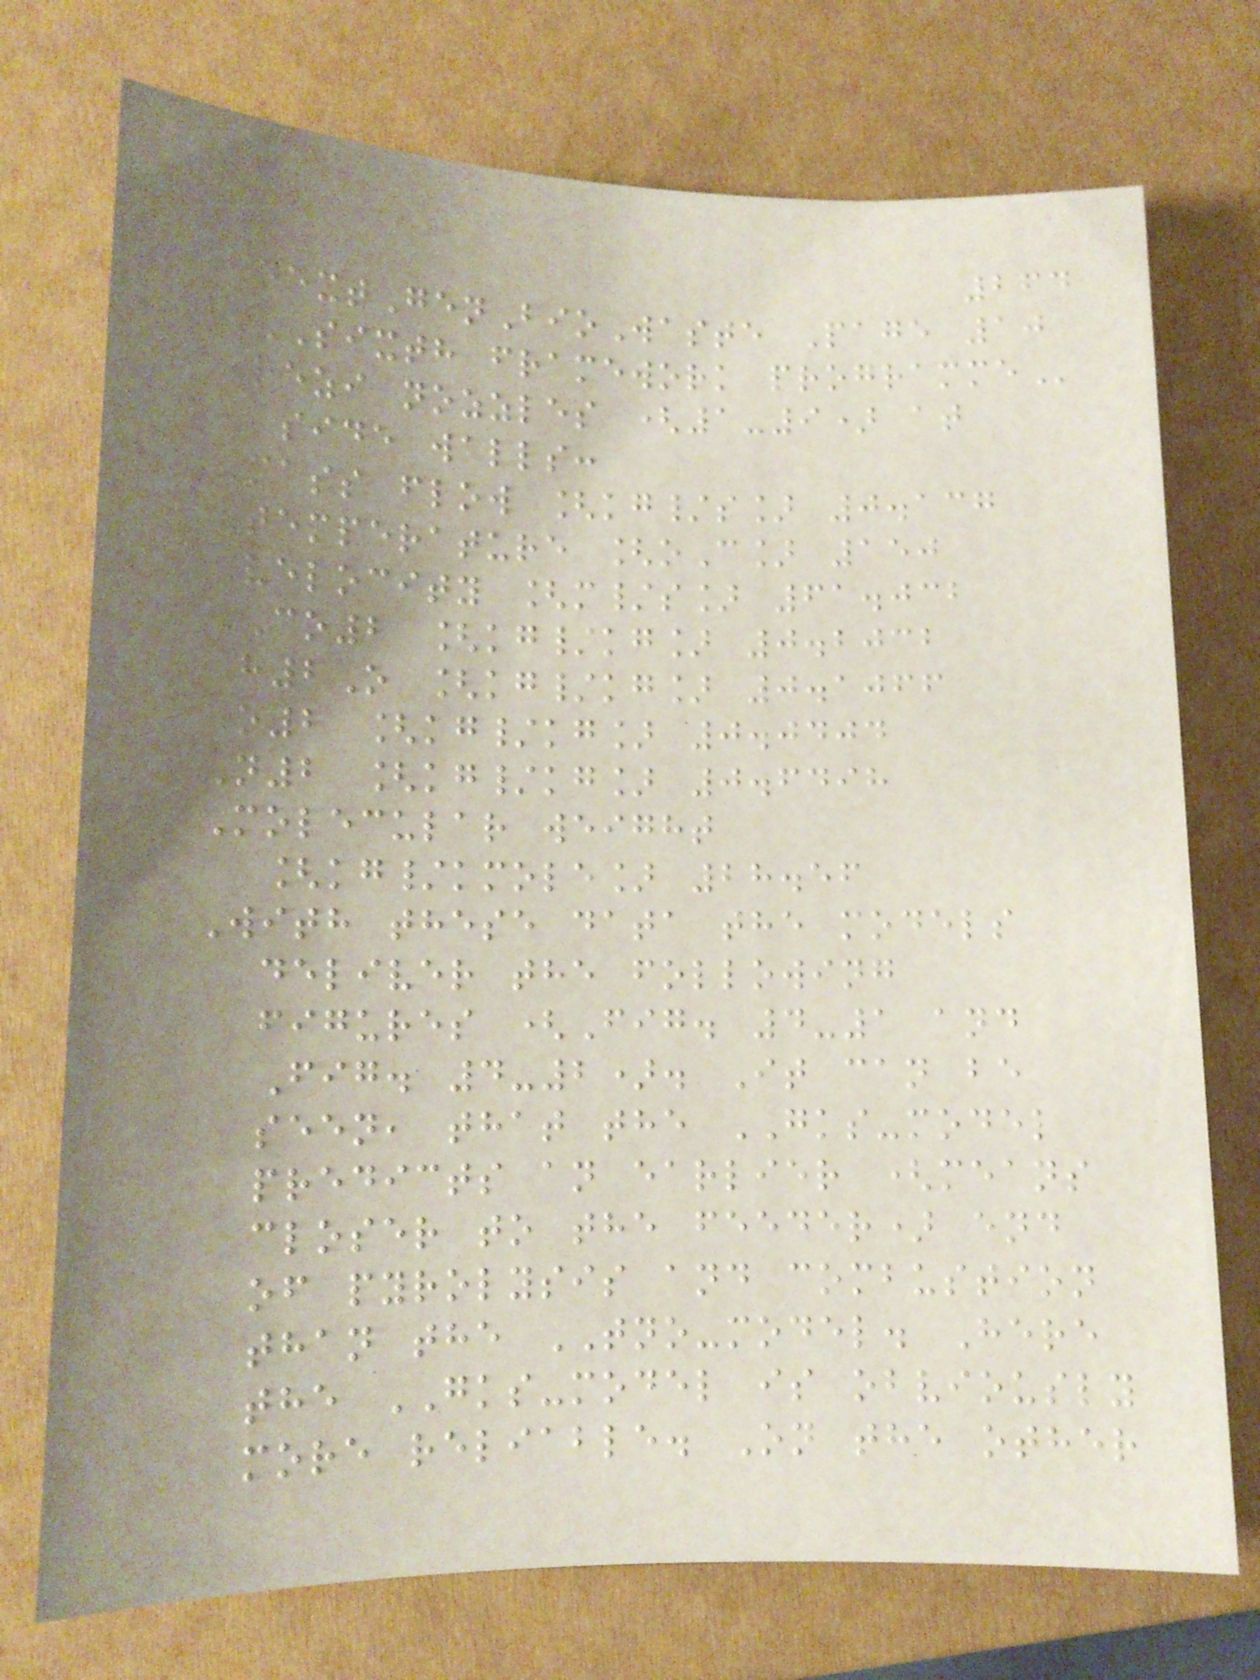264
NextGenBioWaste Page 10
SIXTH FRAMEWORK PROGRAMME
Rezi nozzles (1-9) at
side walls:
Mass flow [kg/s] 0.137
Temperature [oC] 150
Velocity [m/s] 61.032
CO2 [kg/kg] 0.2032
H2O [kg/kg] 0.1066
O2 [kg/kg] 0.0404
N2 [kg/kg] 0.6498
Molecular weight
[kg/kmole] 28.56
With these data the models
deliver the following
figures (Fig. 4-1 and
Fig. 4-2). It can be
seen, that the GKS-model
predicts an earlier (means
closer to the feeder) end
of pyrolysis and combustion
than the TNO-model. Here
the GKS-model is obviously
more reliable. On the other
